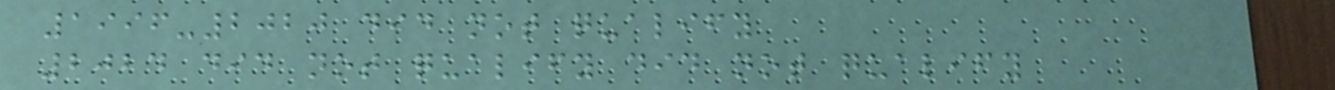1996-2020 did not qualify
2024 did not qualify did not qualify
